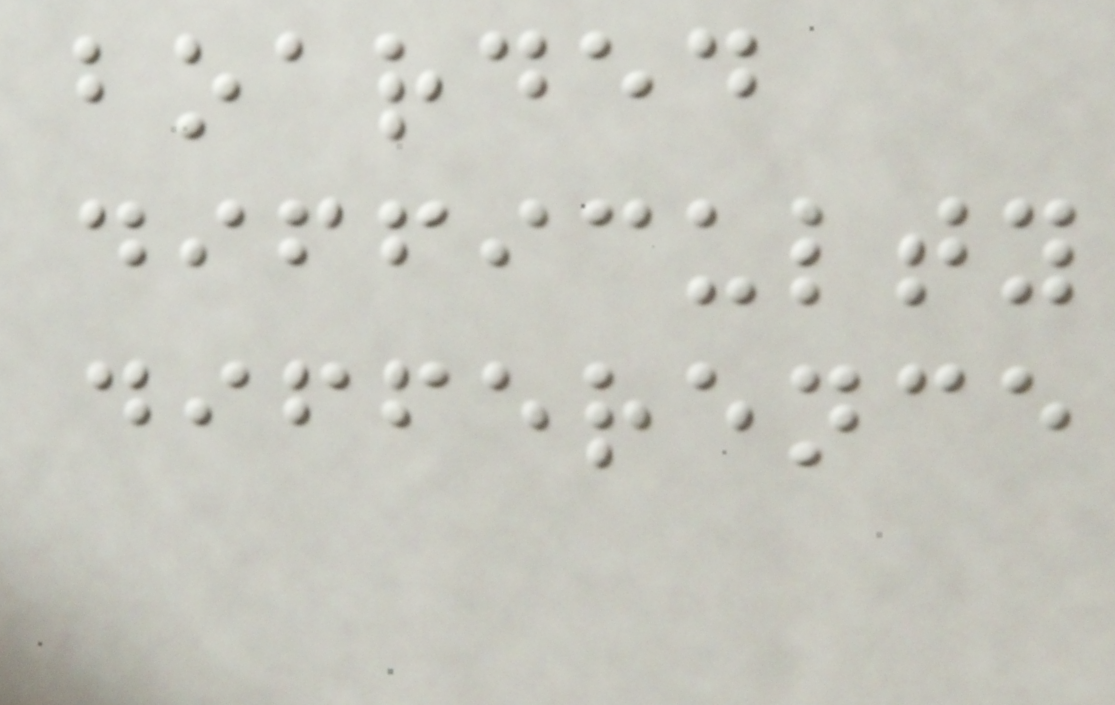boarded
difficulty
difference
